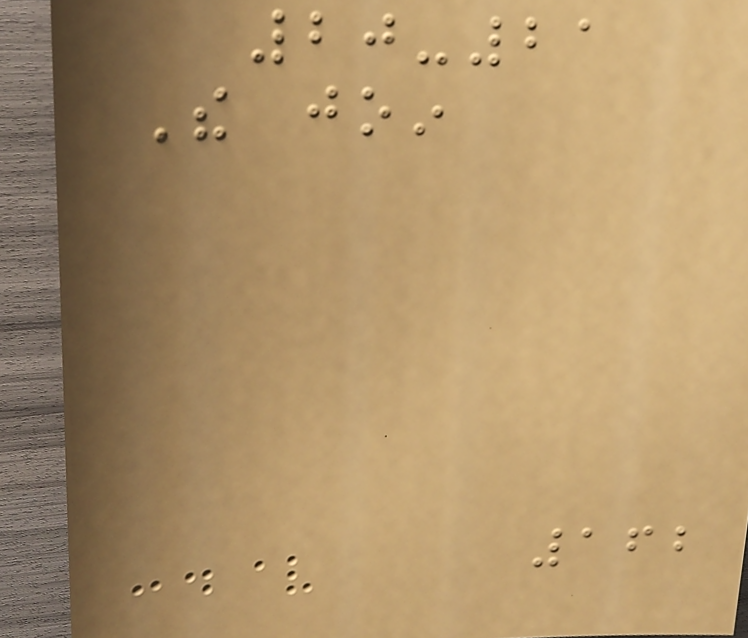20-21
The join
162
